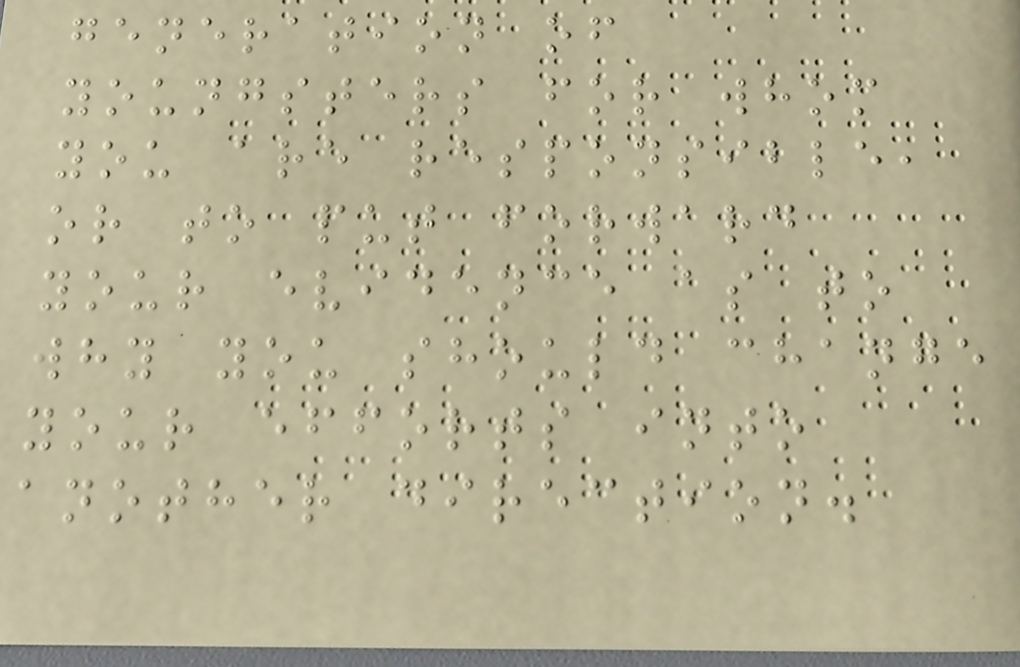generation of
youngsters for whom
you are responsible,
or to put forward
your evidence as to
why you should change
your efforts into
another direction.
